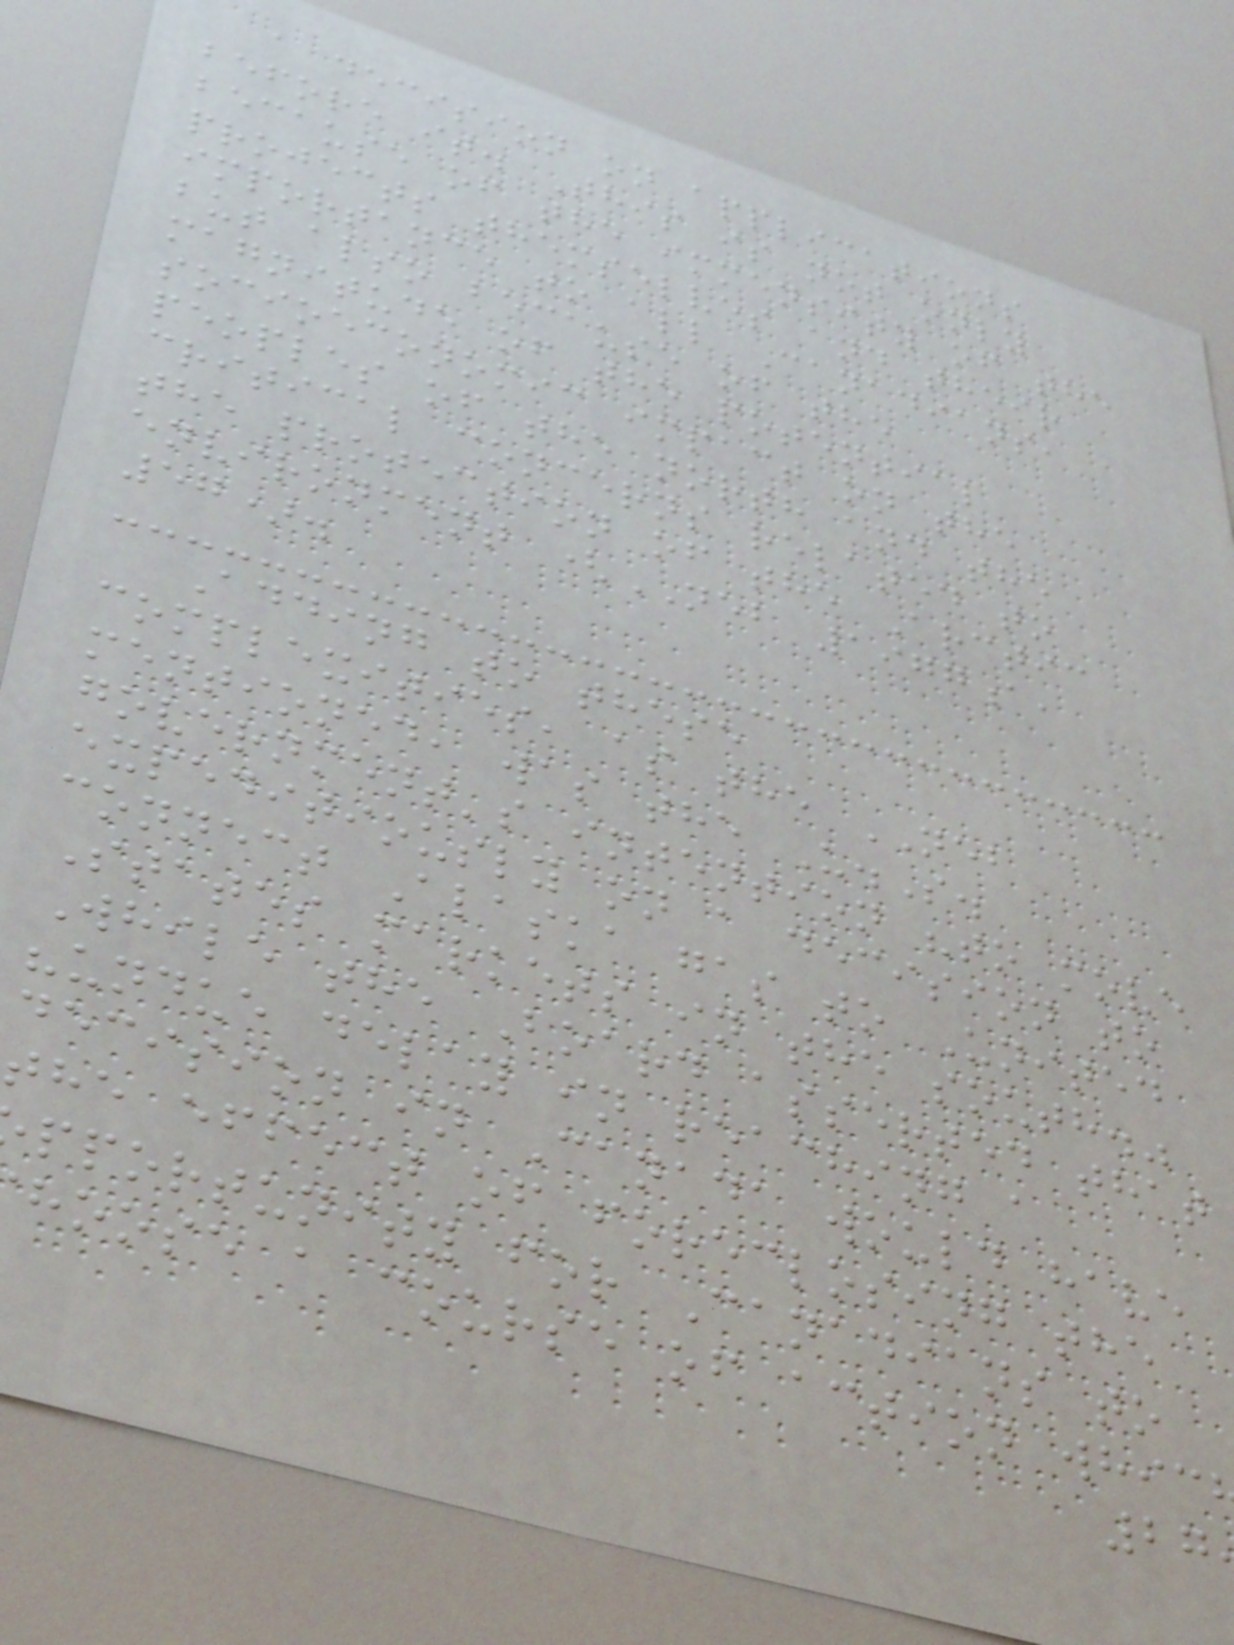a decision on applications
before it. This is not only
because of the immensity of the
projects themselves and their
importance to all Canadians,
but also because of the
magnitude of the potential
socioeconomic impact on the
peoples of the north and the
critical concerns related to
the protection of the Arctic
environment (NEB 1977a,
57).
Adding to these
complexities, as the NEB
mentioned, was the U.S.
government's intention "to move
expeditiously on a decision to
connect Alaska gas to United
States markets in the south."
While the Board asserted that
"undue delay in reaching a
decision in Canada would have
the effect of foreclosing the
pportunity for Canadians to
hoose a course of action whic
